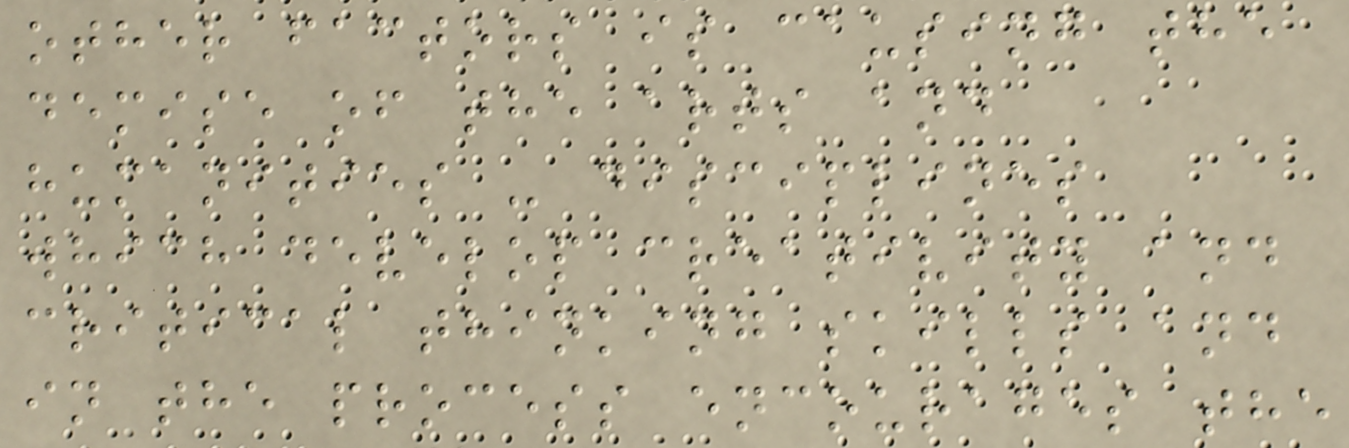other factors is causing the
demise of the arts and
humanities - disciplines
which develop creativity and
critical thinking skills and
in the process encourages the
